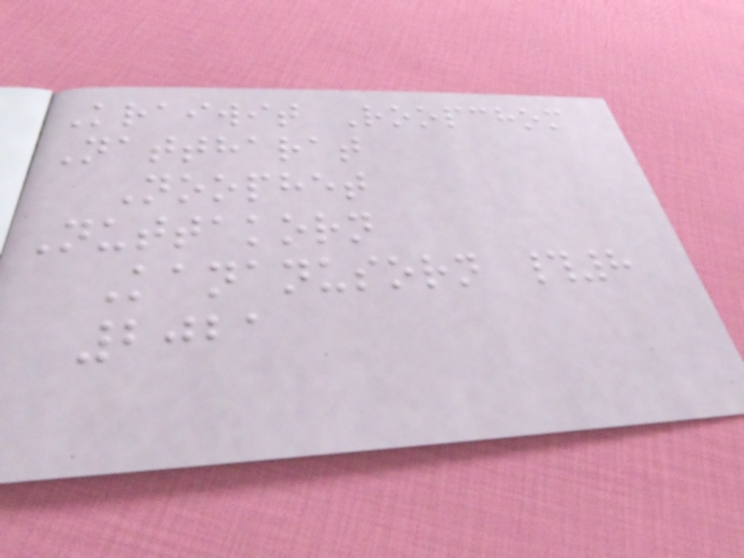Kraiwit Roopchom
Nattharat
Noophet
Nuttakorn
Kananusorn #8
2021
